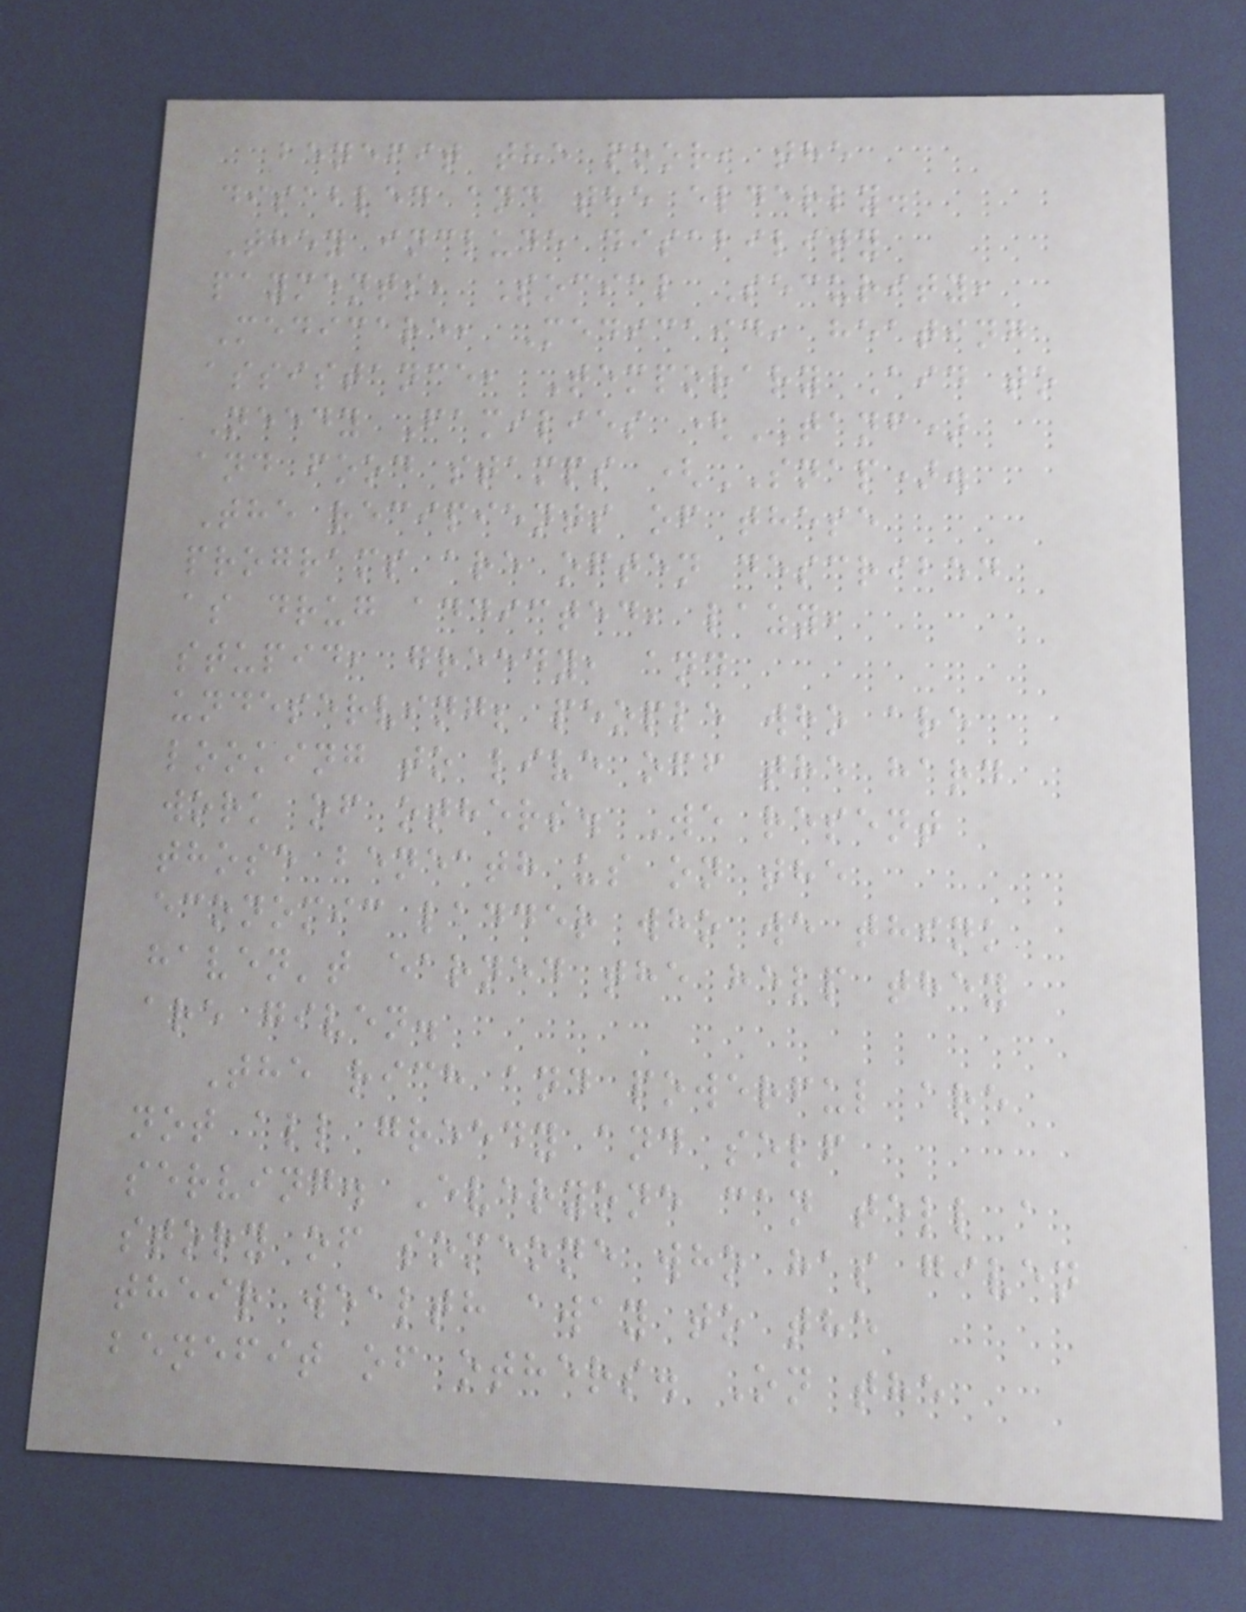benefit the poor, the
disabled and the elderly.
They include disability
payments, Social Security,
Medicare, Medicaid, heating
assistance, Temporary Aid to
Needy Families (TANF)
and food stamps (SNAP).
The recipients of these
programs are often described
as drug addicted, lazy,
stupid, greedy, and
undeserving; people who are
looking to live off the hard
work of others. We resent
those beneath us on the
economic ladder who we think
haven't earned the help they
are given.
The rich and powerful are
not all greedy and self
serving. Everyone can tell a
story of someone who has given
their wealth away to the
benefit of others. On the
